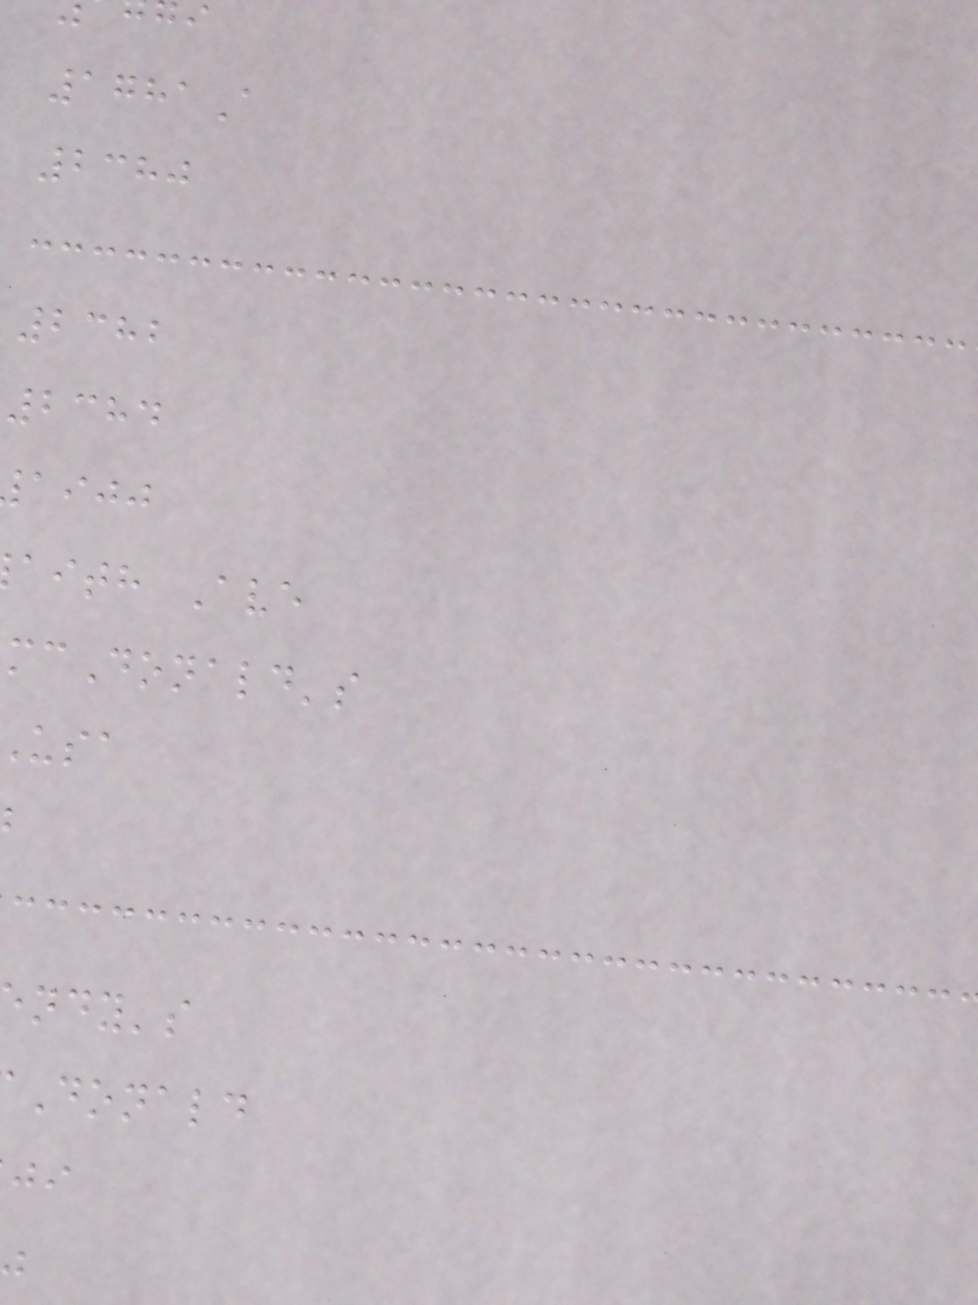1781A
2380
2382
2384
aijj
aith Ave
cDonald's
ndy's
Donald
